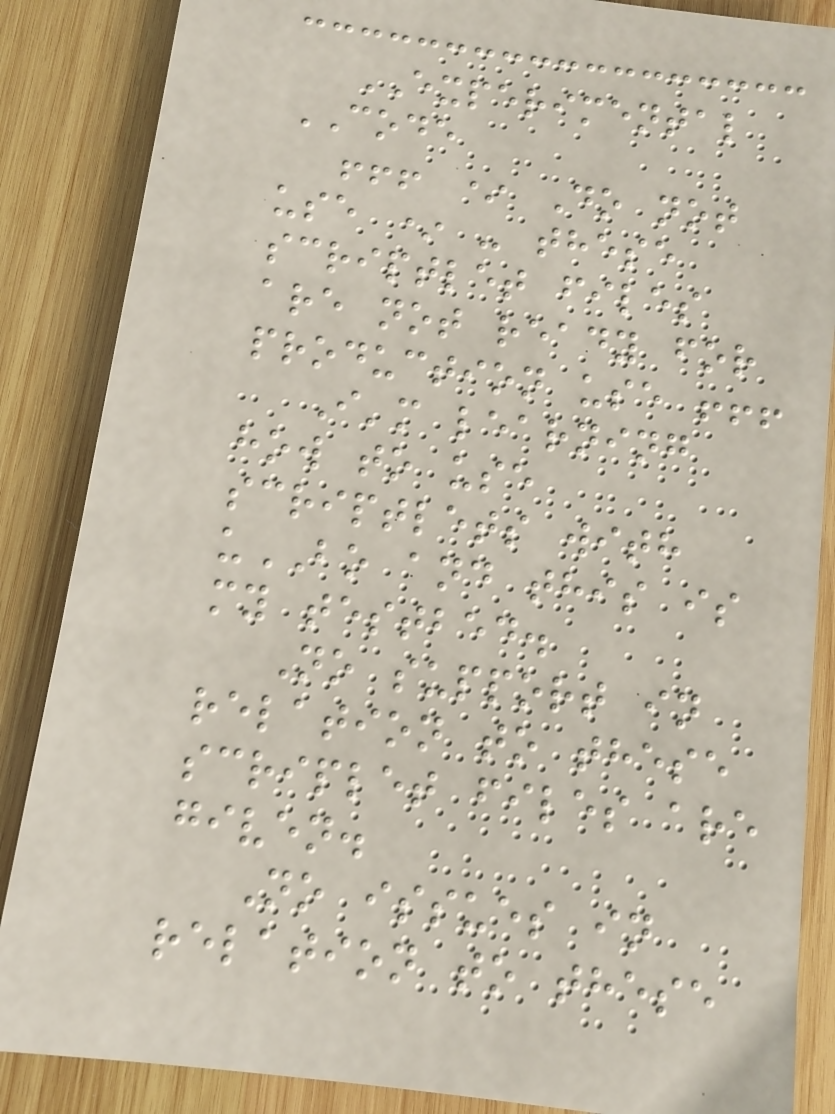EXPERIMENTAL
CODE
!!! * Do not
use * - these
scriptlet files
are not ready for
production use !!!
I'm learning
how to use
scriptlets with
uBO and this is
my testbed.
No support in
relation to these
scriplet files are
given.
No issues in
relation to these
